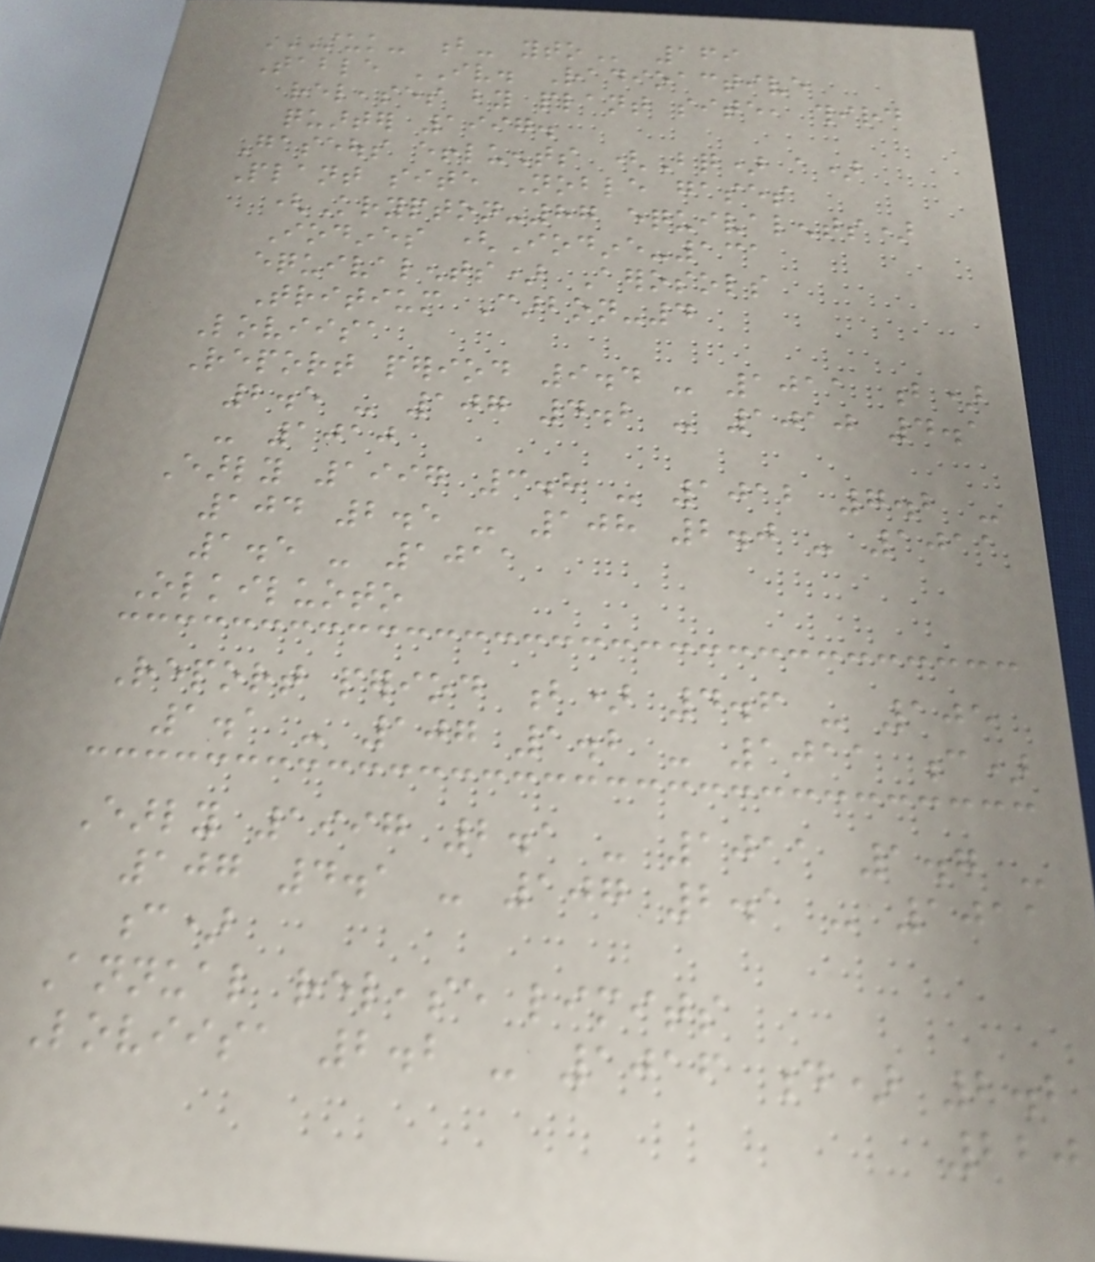STUK- B- YTO 169
Table IV. Radioactive
releases by plant site, third
quarter 1997.
Gaseous effluents (Bq) a)
Plant site Noble gases
(Krypton-87 equivalents)
Iodines (Iodine-131
equivalents) Aerosols
Tritium Carbon-4
Loviisa
Report period 9.4 - 1011 b)
2.5 - 107 4.2 - 1010 4.1
- 1010
Early 1997 3.8 - 1012 7.2 -
104 2.5 - 108 2.0 - 1011
1.5 - 1011
Olkiluoto
Report period b) 4.6 - 105
1.1 - 107 1.2 - 1011 c)
Early 1997 2.1 - 1011 1.7 -
107 4.1 - 107 2.1 - 1011
c)
Annual release limits
Loviisa 2.2 - 1016 d) 2.2
220
